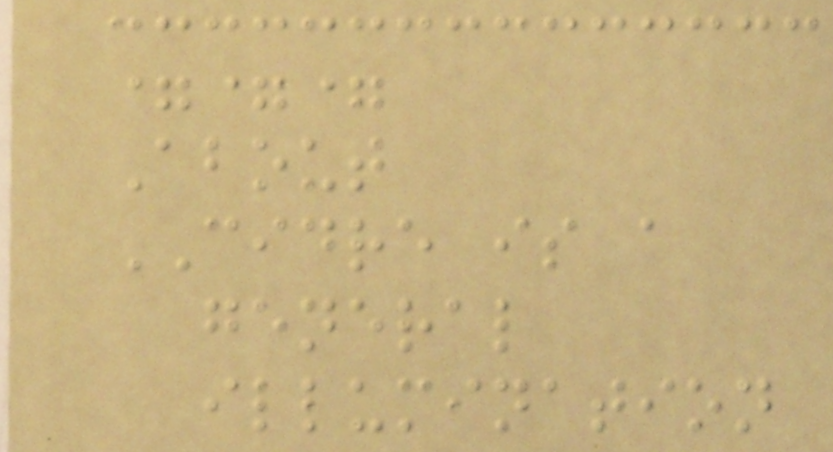===
About
CIDRE is a
general
illumination
